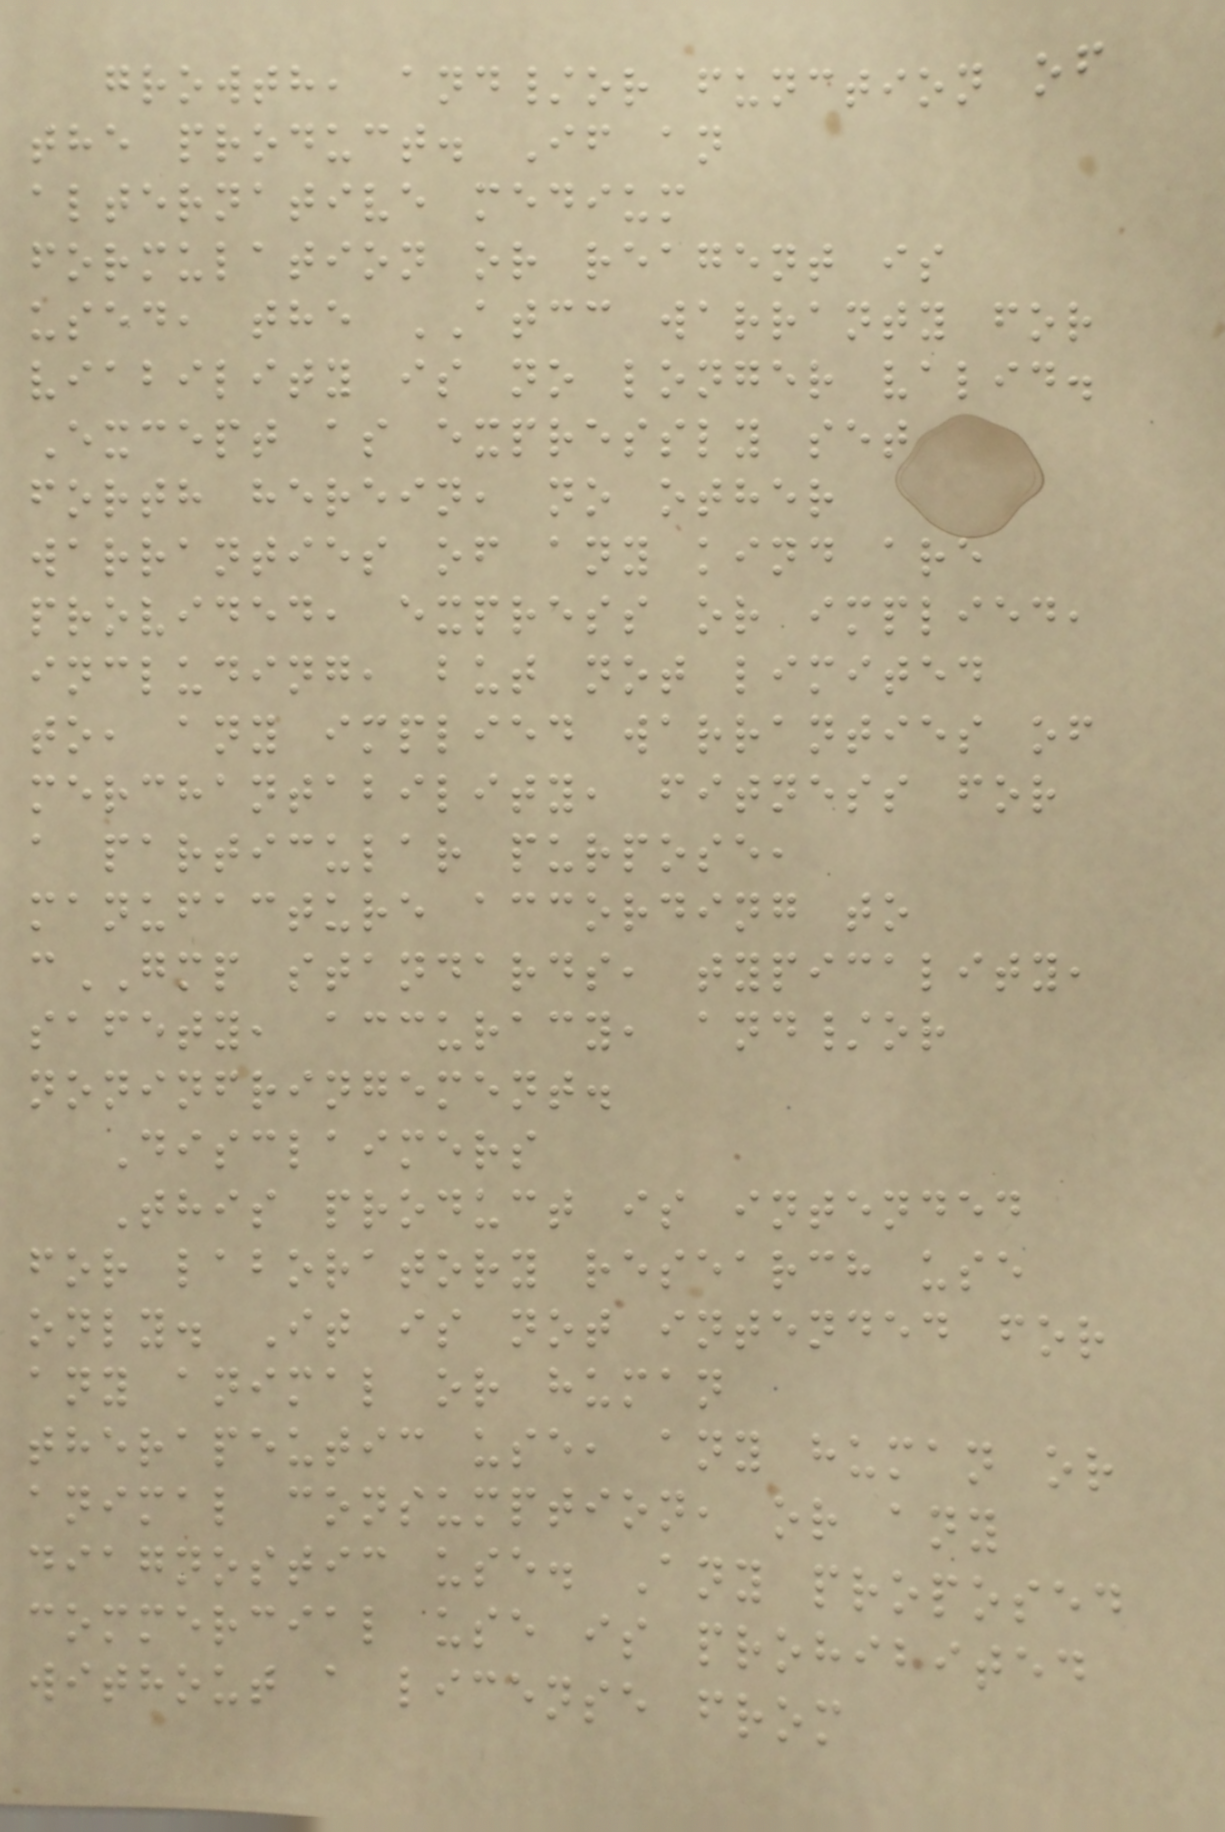growth, and/or function of
the product. If an
alternative medium
formulation or reagent is
used, the ATCC warranty for
viability is no longer valid.
Except as expressly set
forth herein, no other
warranties of any kind are
provided, express or implied,
including, but not limited
to, any implied warranties of
merchantability, fitness for
a particular purpose,
manufacture according to
cGMP standards, typicality,
safety, accuracy, and/or
noninfringement.
Disclaimers
This product is intended
for laboratory research use
only. It is not intended for
any animal or human
therapeutic use, any human or
animal consumption, or any
diagnostic use. Any proposed
commercial use is prohibited
without a license from
